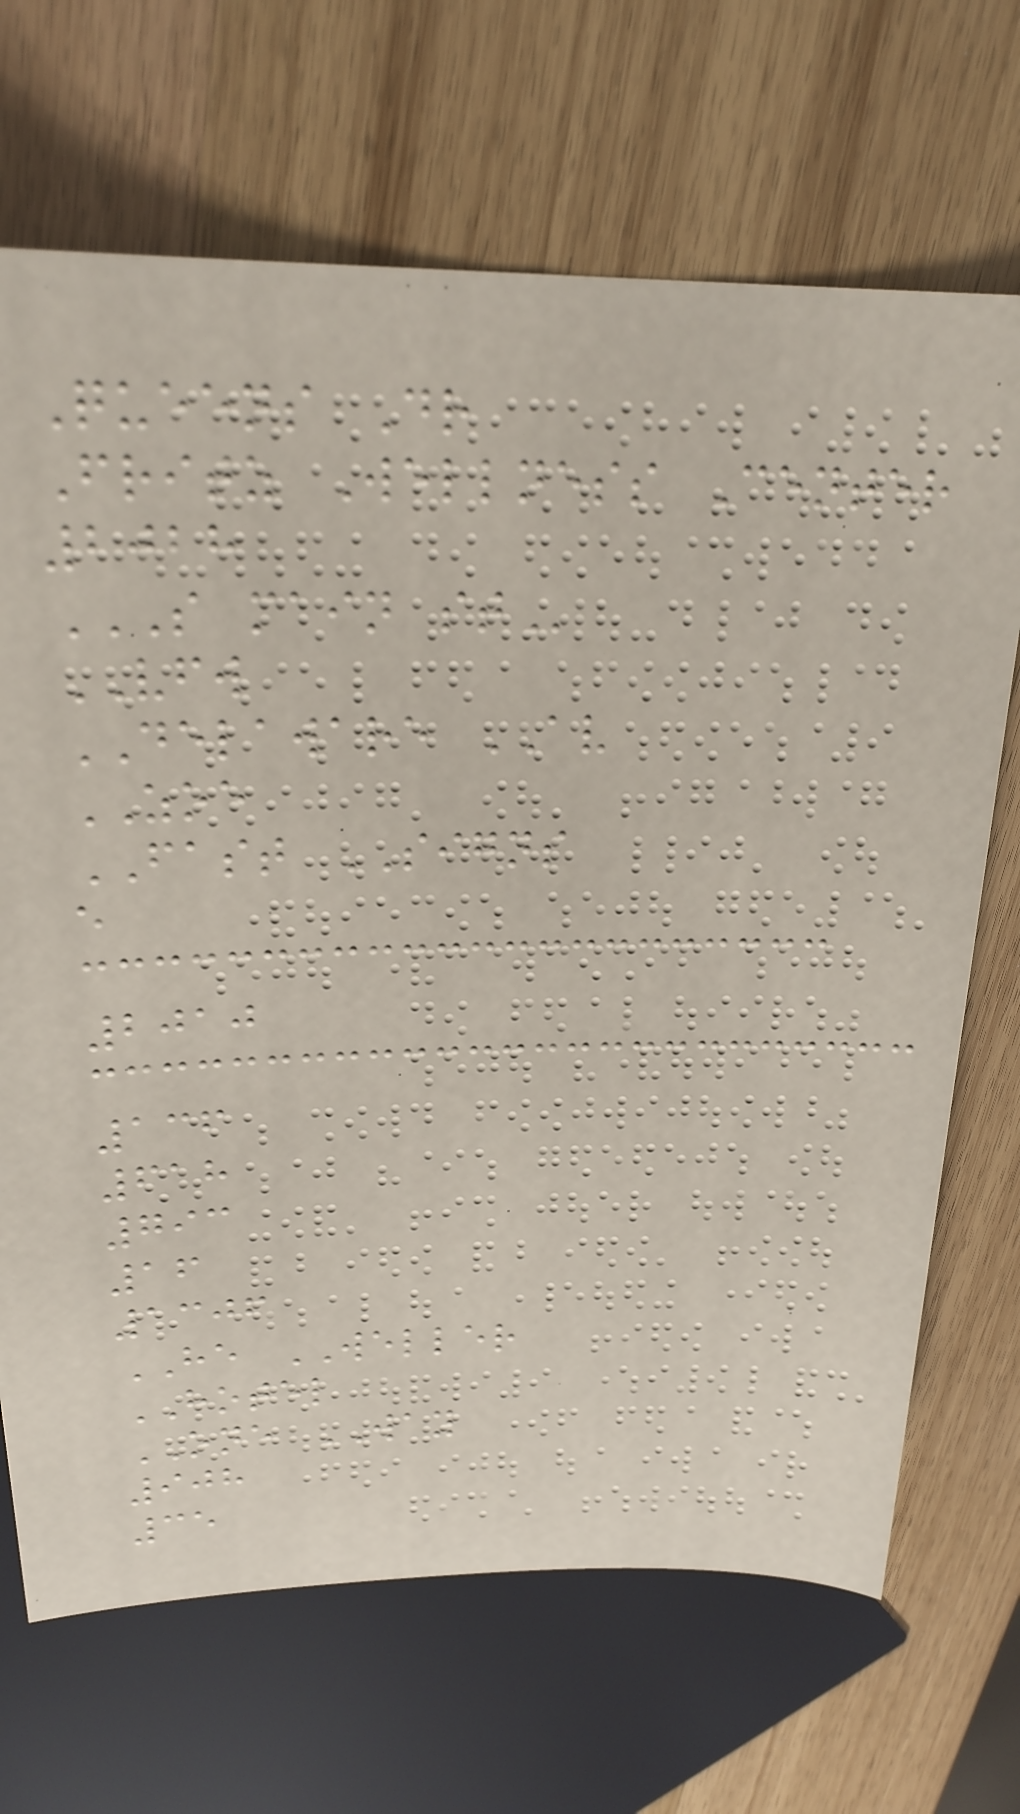Queens Dr
Fritz Wellness Center
2028
S MAIN ST
VFW
DELAWARE AV
ZOE
FAST SIGNS
e
2010
136
618
793
16
1306
HE WELLER
HOTEL
ONE WAY
908
35
